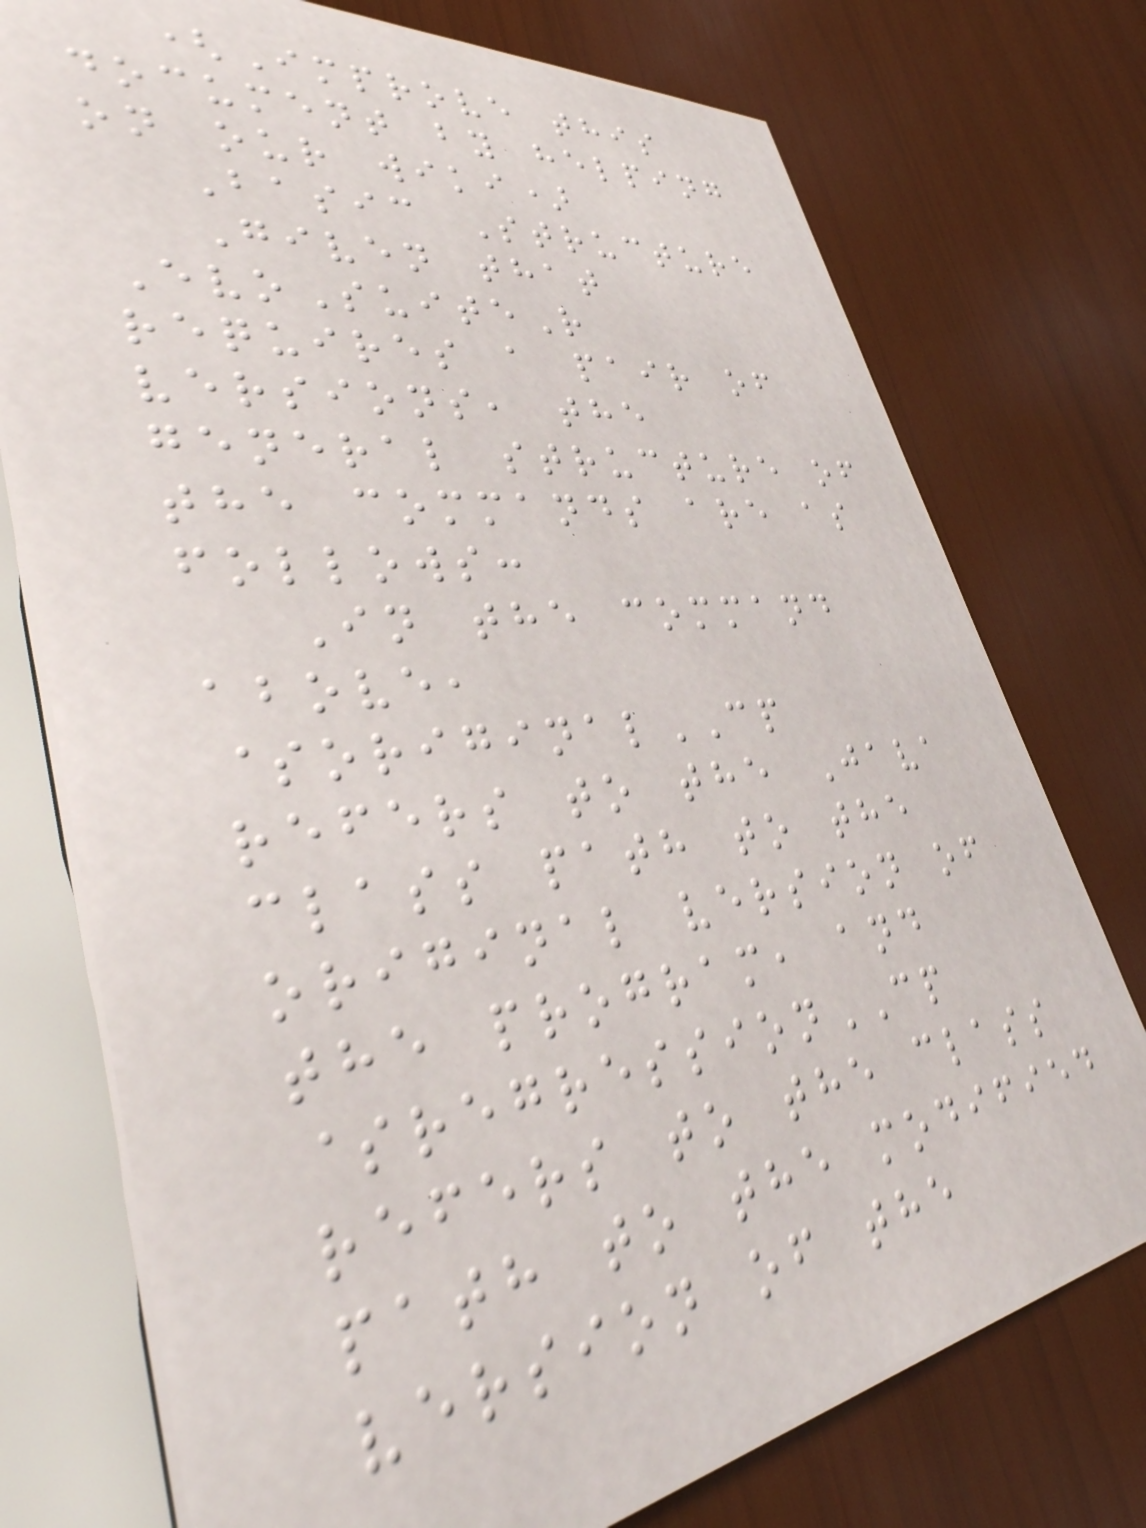(Improve this
document by helping
on our wiki)
Basic Structure
Given that
EvoSuiteR
requires a pair of
versions, the
general structure of
the commands are as
follows:
In the command
above,
$originalCP
refers to the Java
class path to the
original version of
the program, and
$regressionCP
refers to the class
path to the modified
version of the
